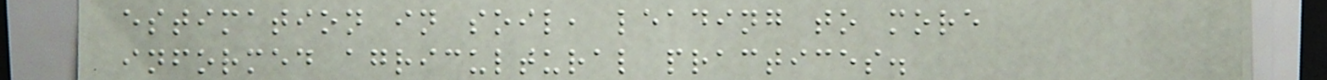estimation in soil, leading to more
informed agricultural practices.
